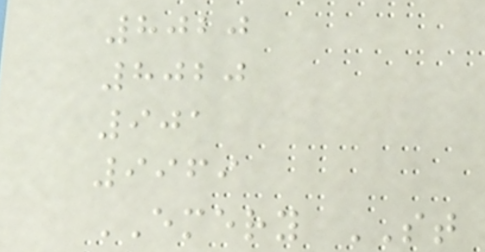8020
8020
901
9969
EMERY ST
